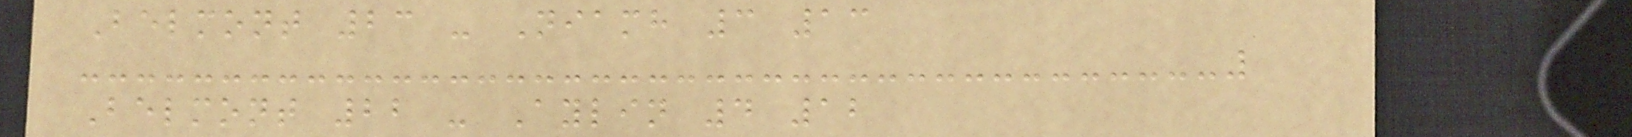Belmont 23 - Niamh 3 13
Belmont 22 - Aylin 4 12
